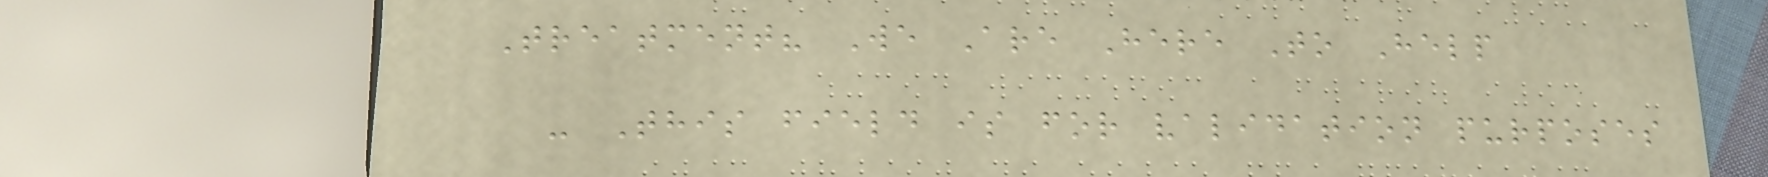Treatment? We Are Here To Help
- This field is for validation purposes
